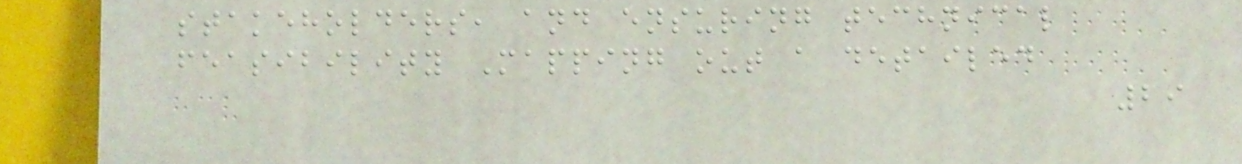stakeholders, and ensuring technical
feasibility Mapping out a detailed
29
